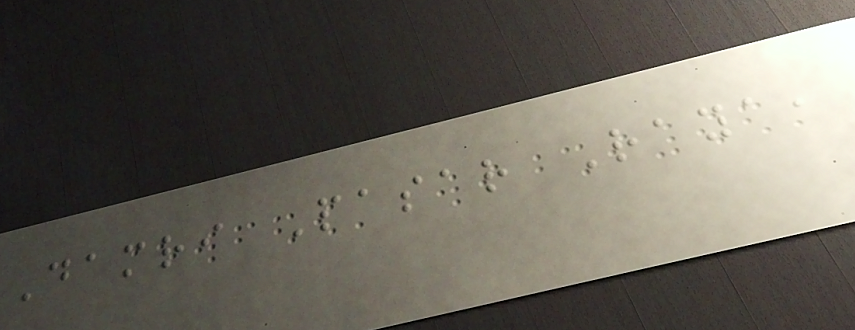Damri Pasar Raya,
